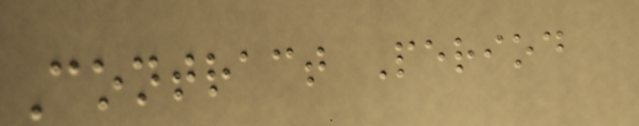Contract Period
